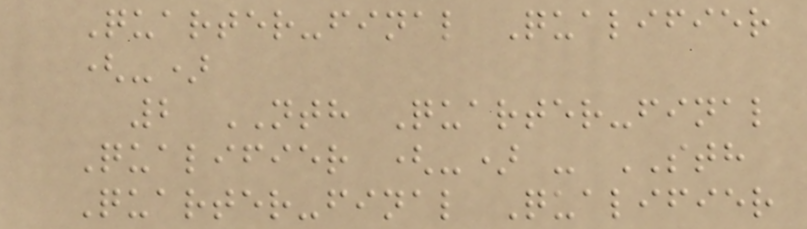Quarter-final Qualifier
(-)
2 NTH Quarter-final
Qualifier (-) - STH
Quarter-final Qualifier
